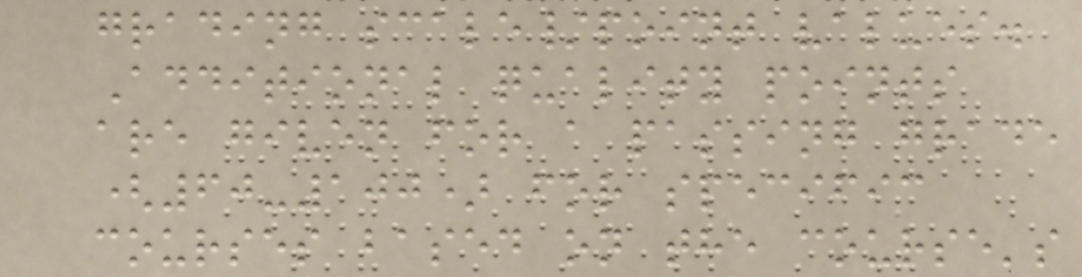grading scale/point values.
Additional quality points
are given for a passing grade
(60-100) for specific
courses based on the course's
